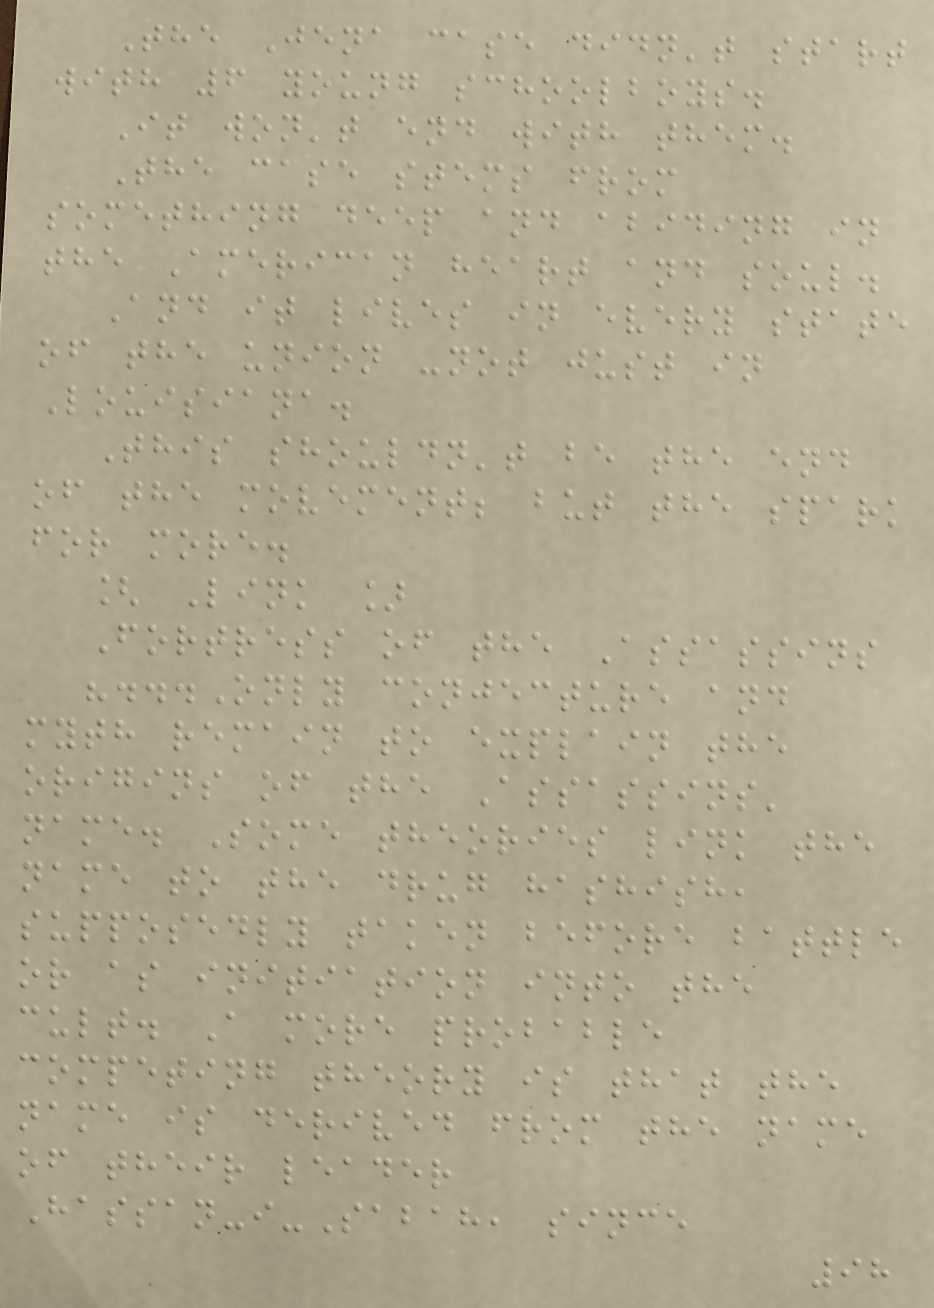The Jena case didn't start
with 6 young schoolboys.
It won't end with them.
The case stems from
something deep and abiding in
the American heart and soul.
And it lives in every state
of the union -not just in
Louisiana.
This shouldn't be the end
of the movement; but the spark
for more.
[ Link ]
Fortress of the Assassins
"...Only conjecture and
myth remain to explain the
origins of the Assassins'
name. Some theories link the
name to the drug hashish,
supposedly taken before battle
or as initiation into the
cult. A more probable
competing theory is that the
name is derived from the name
of their leader
Hassan-i-Sabah, since
98
